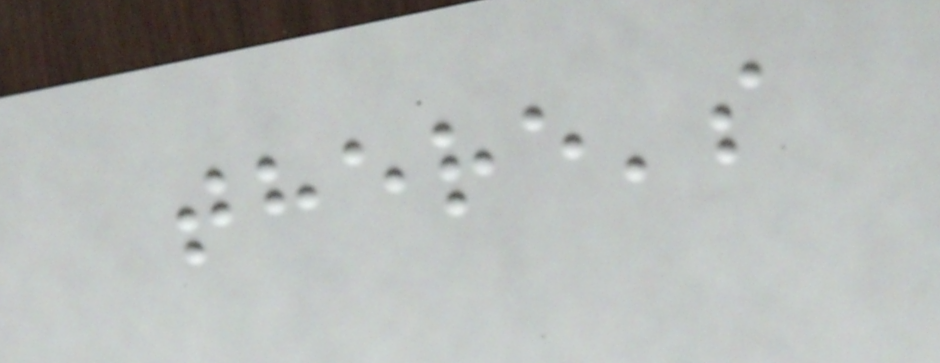there's
